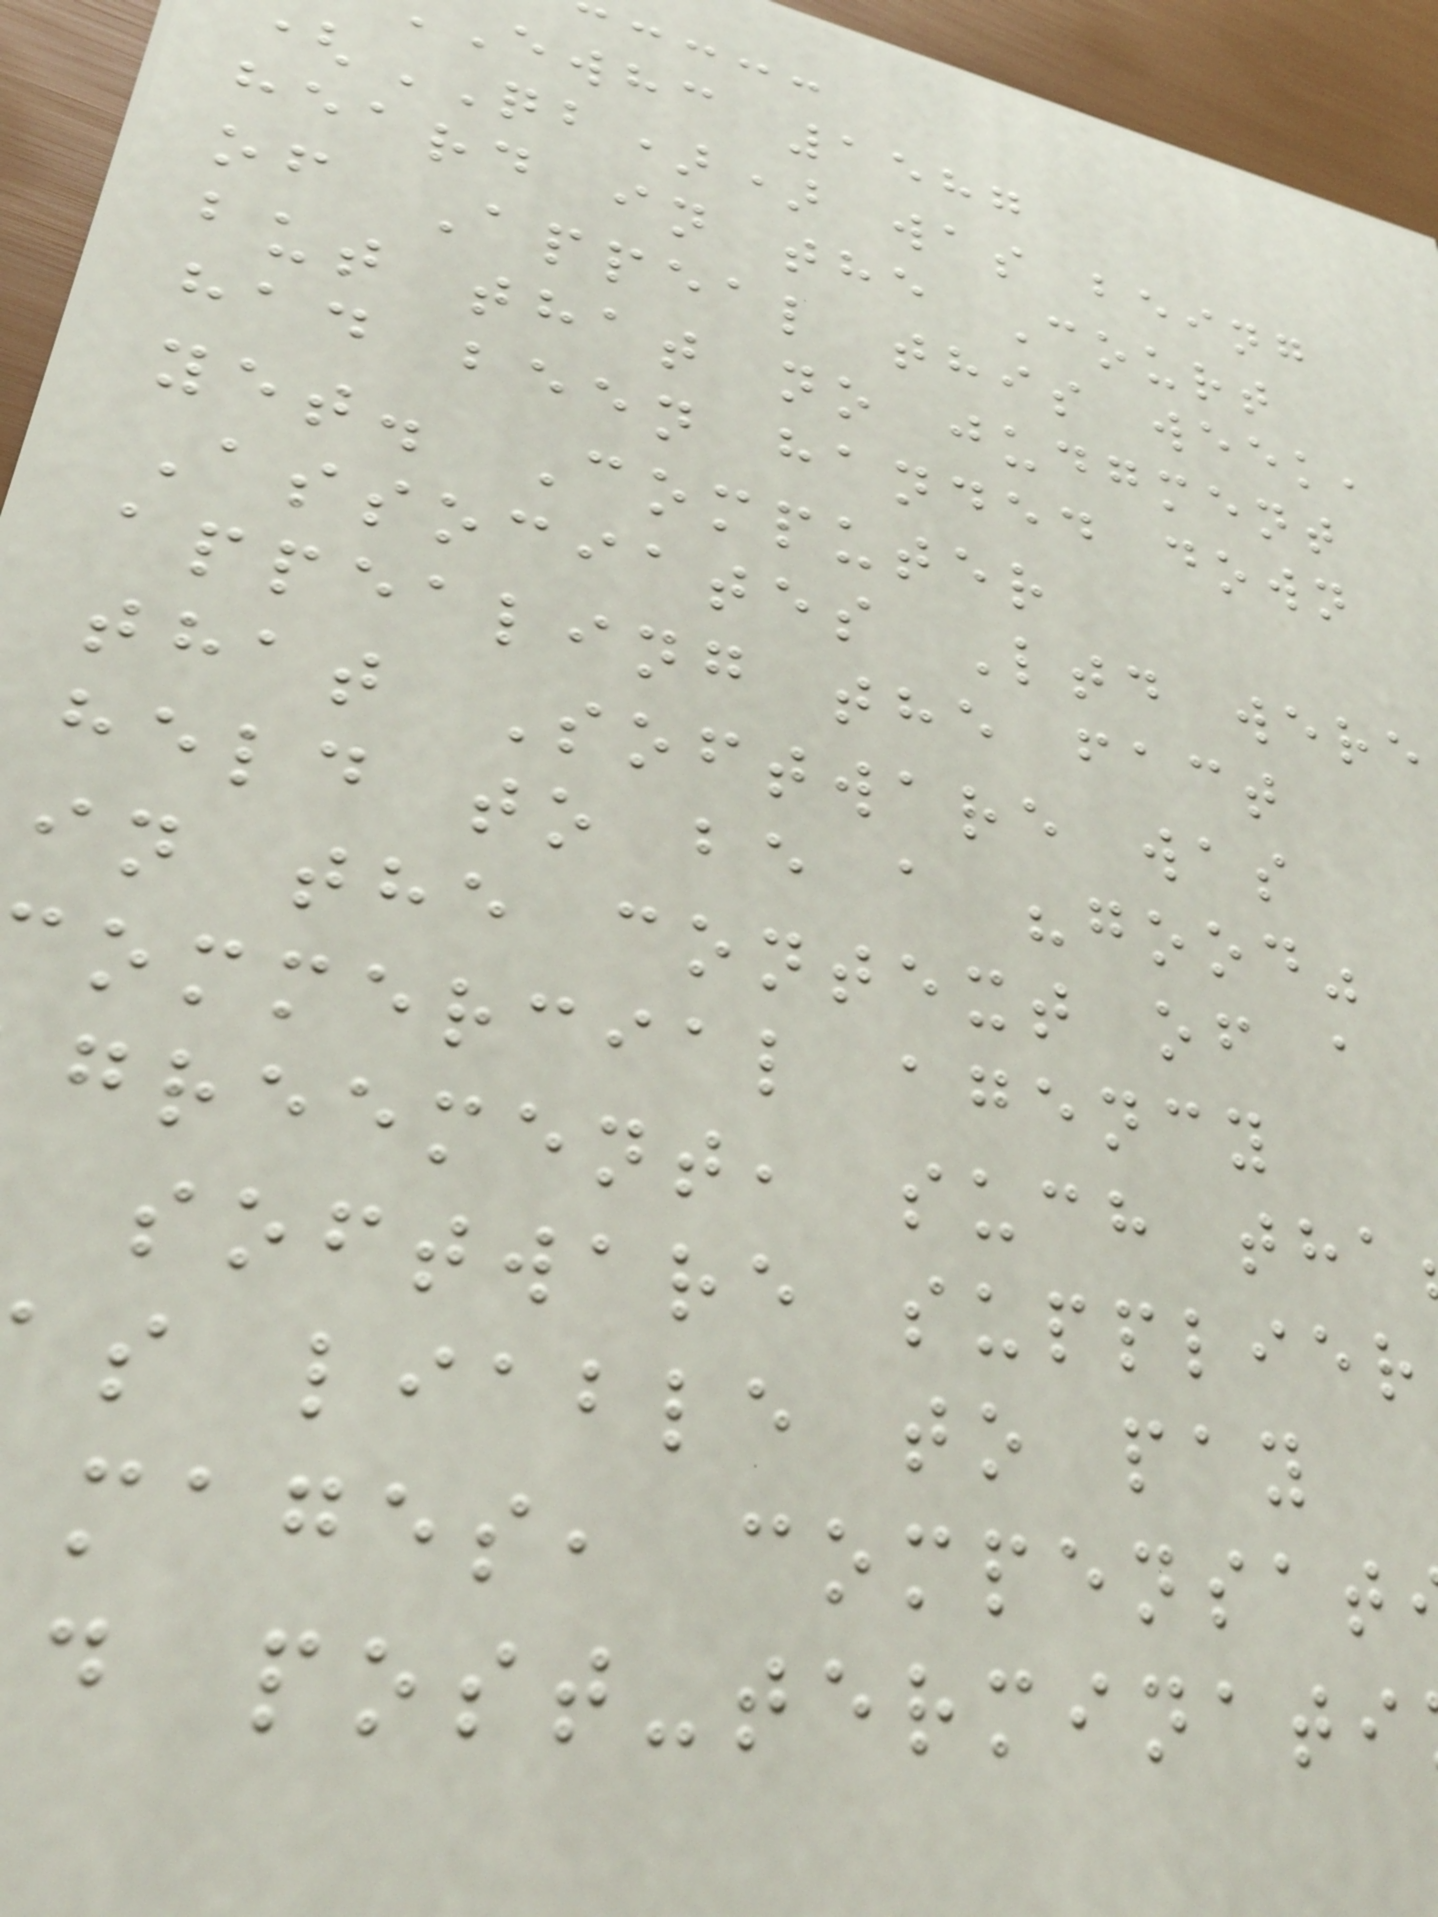ewhc 1587
QB)) was being
heard in the Court
of Appeal this week,
but that no judgment
had been handed down
yet. Computer
Associates Ltd were
appealing the fact
that Software was
held to be a "good"
in the context of a
ommercial agency
greement, such tha
software supplier
s liable to pay
mages, compensat
d post-terminati
